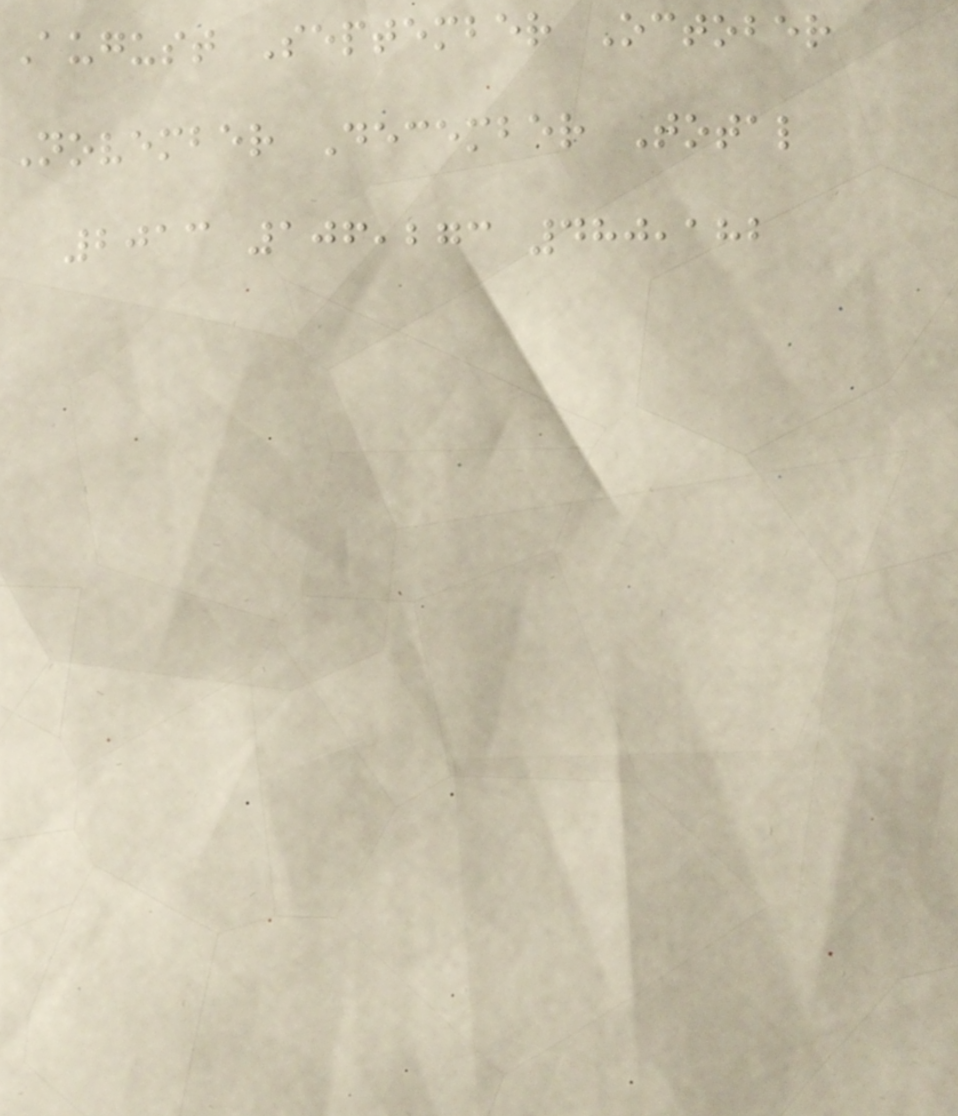August September October
November December Total
2013 106,273 480,182
